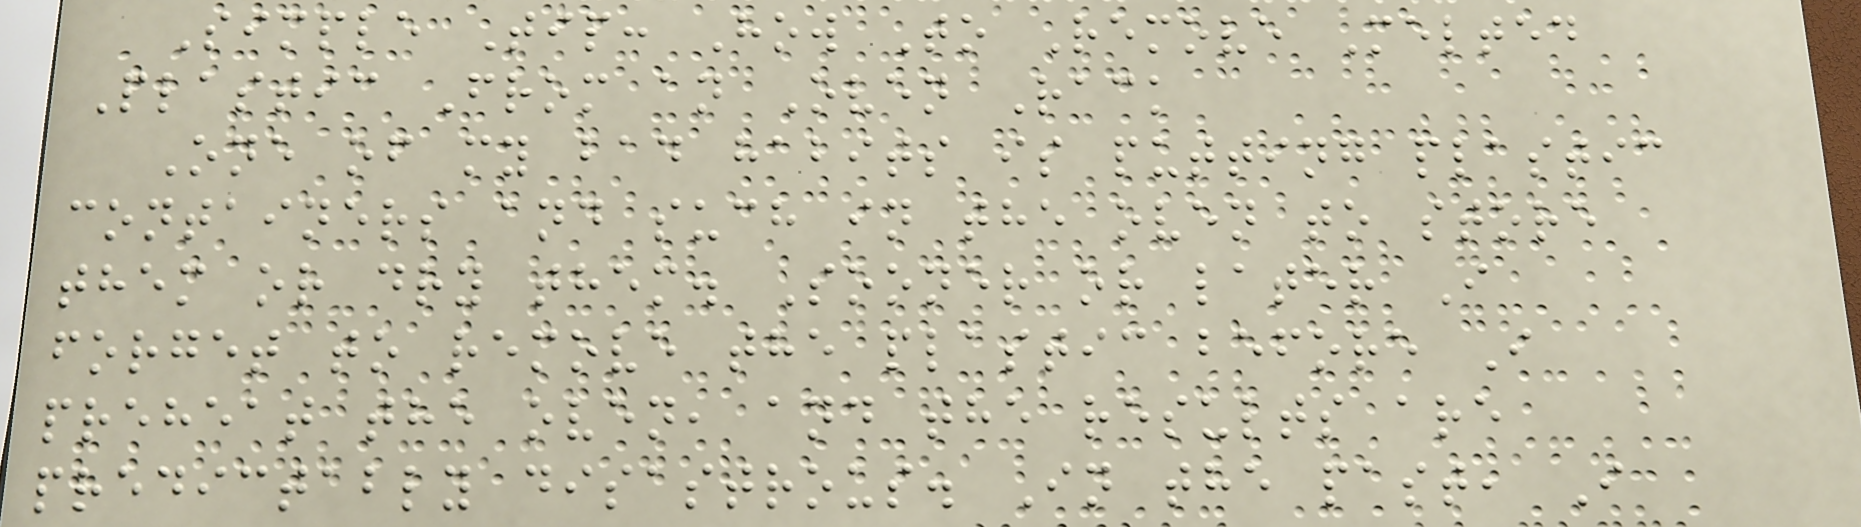Simple Tip: How To Remove Melted
Plastic From an Oven Rack
One of my bad habits is putting plastic
containers and such in the oven to store
them or dry them. Sooner or later I
forget to remove the plastic before I
preheat the oven, and the results are
predictably disastrous. In the past, I
